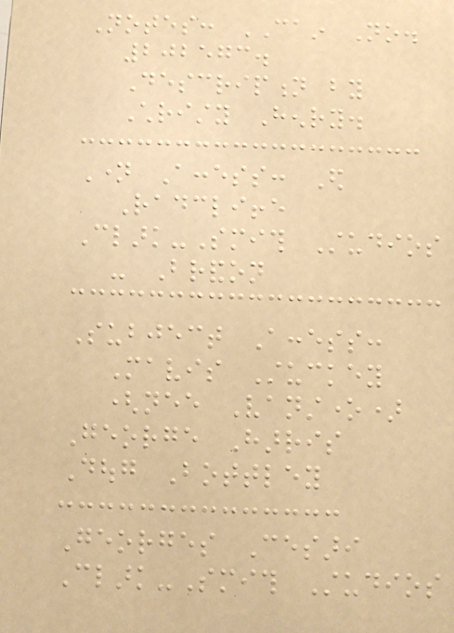Notes: CAIN No.
202573.
Description by
Christy Henry.
Name Access: Ed
Radcliffe
Clark-Smith Studios
- Brandon
Subject Access:
Mavis Stuckey
(nee Vanstone)
George Harris
Doug Bottley
Georges Cesari
Clark-Smith Studios
